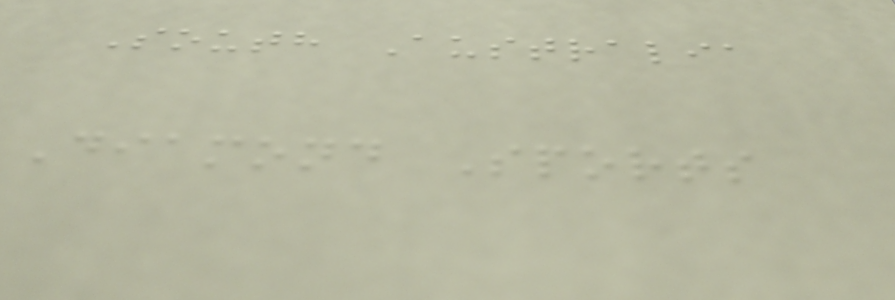South Australia
Diamond Sports
